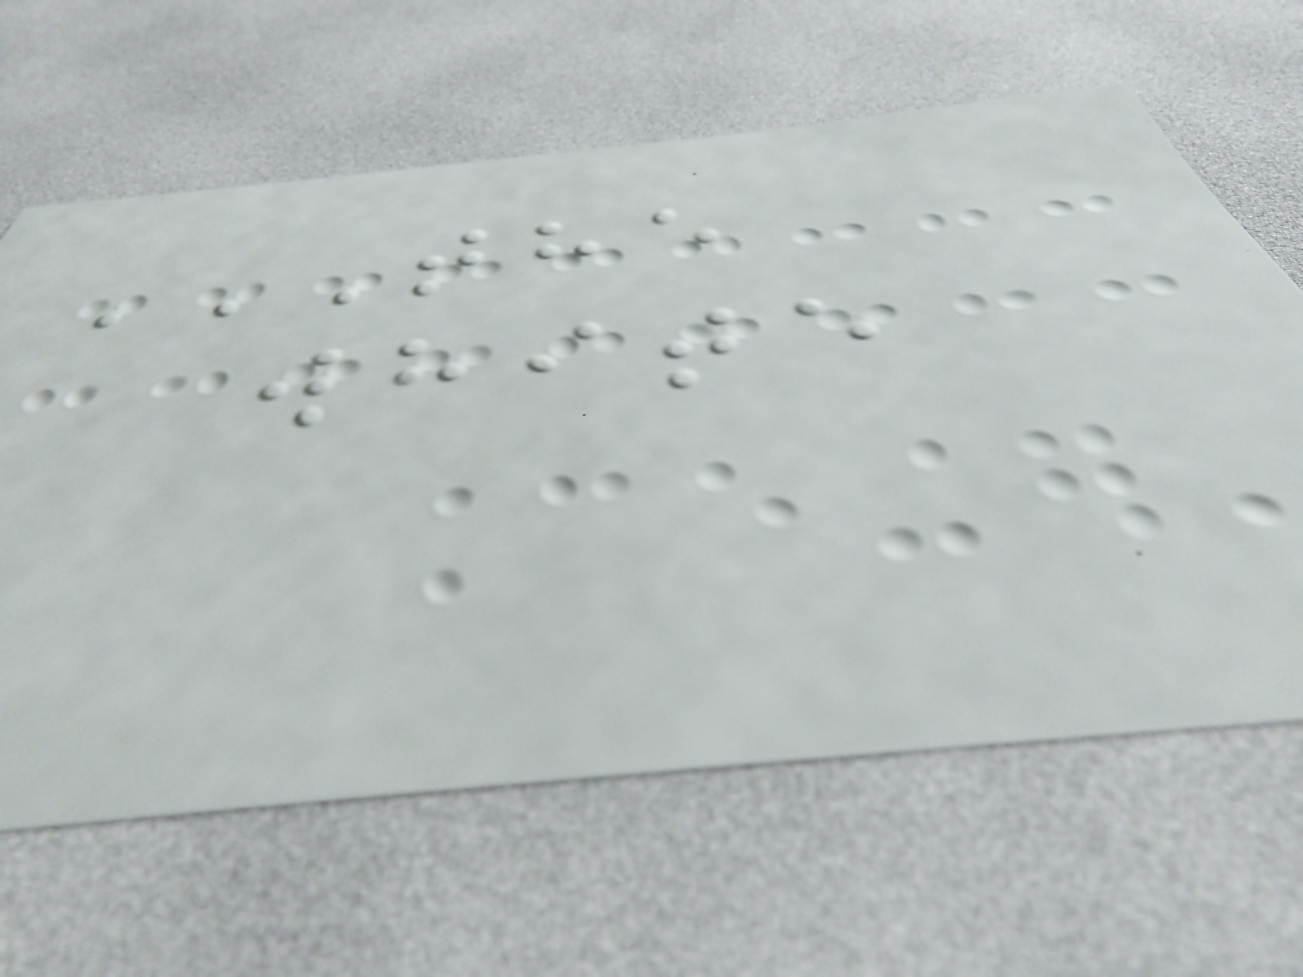THE
WHITE
